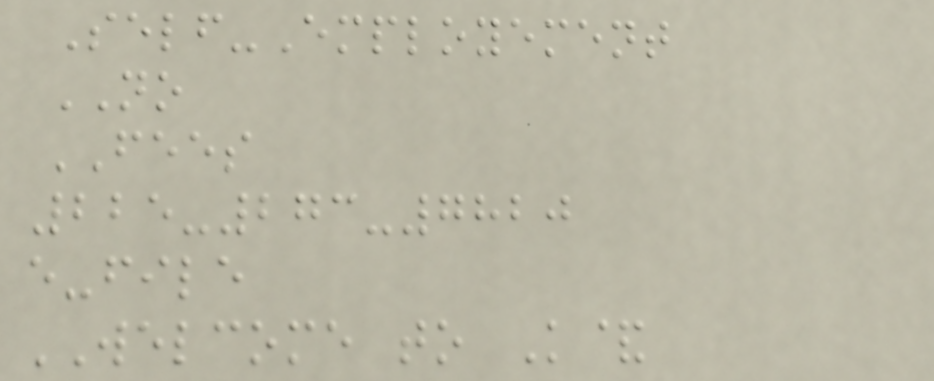Self-Employement
NO
FEES
225-273-7820
e-file
WELCOME to K&
